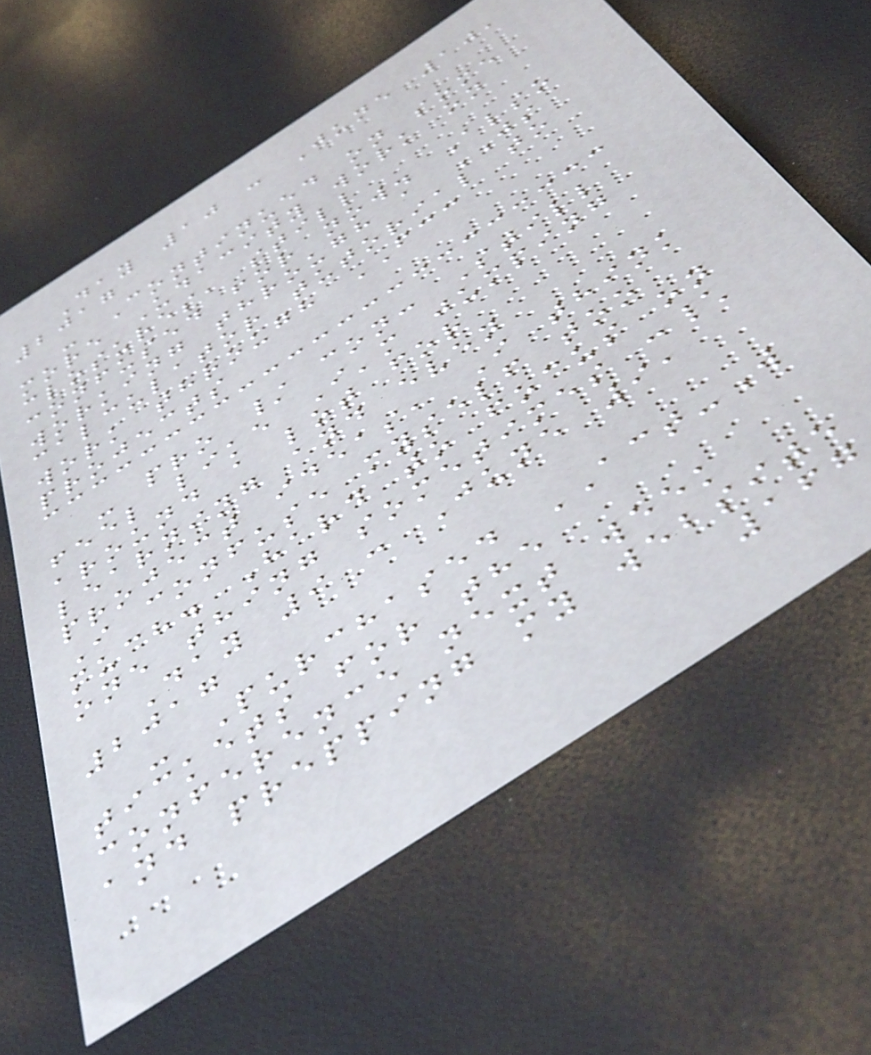Day 10 : June 10,
2017
- Continued on some
more Udacity work on
closures, still
confused for now. Also
working through a JS
calculator tutorial to
work through FCC
projects
- pro / con: Still
feel like I'm jumping
around a lot for
learning and even
project ideas, I think
I confuse myself too
much. Hard to focus on
one thing sometimes :\
Day 9 : June 9,
2017
- Purchased ACT-W
tickets for the
conference next week
and prepping my website
167
